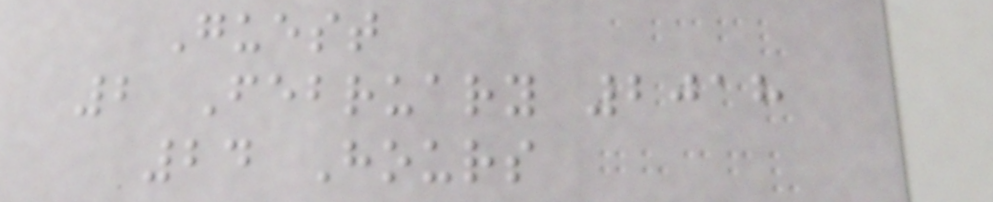Guest
2 February 2018
24 Hours
